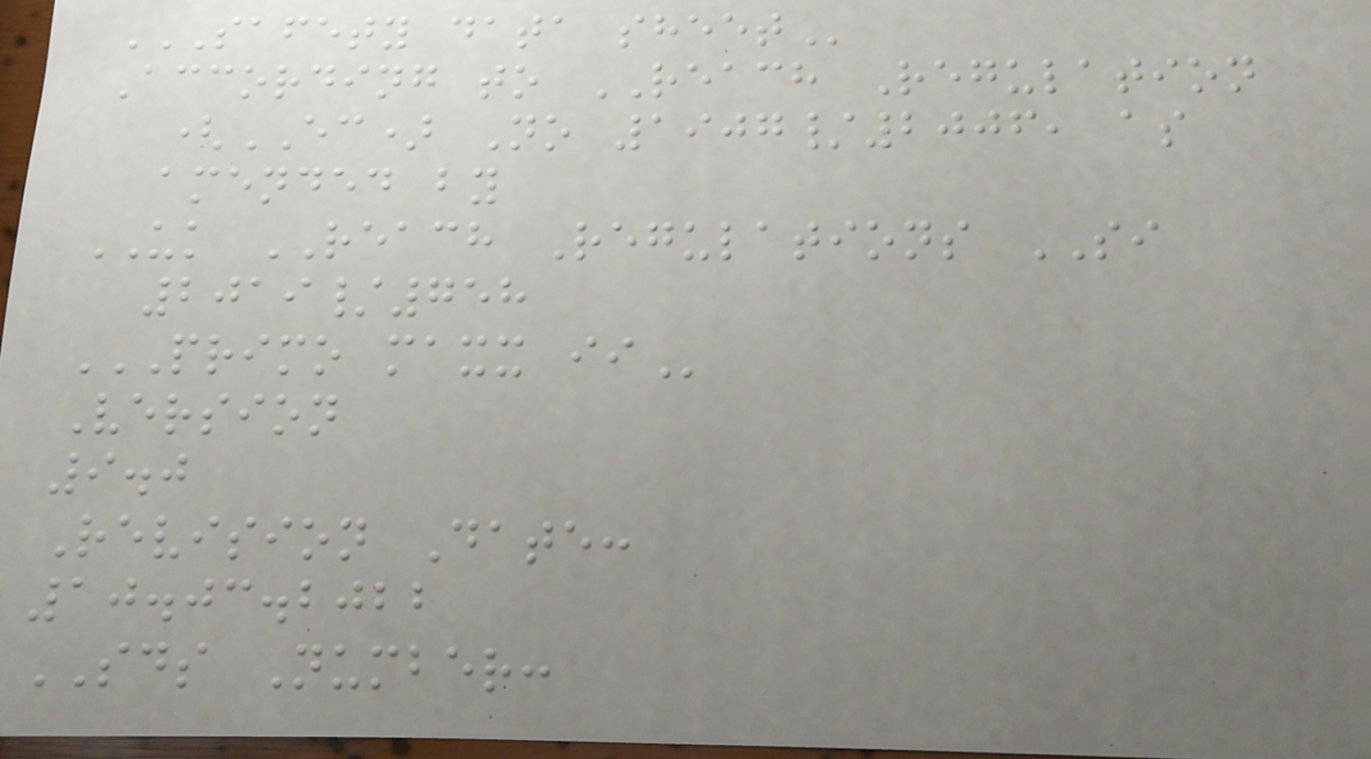SAFETY DATA SHEET
According to REACH Regulation
(EC) No 1907/2006, as
amended by
UK REACH Regulations SI
2019/758
PRIMO MAXX II
Version
9.0
Revision Date:
10.03.2022
SDS Number:
